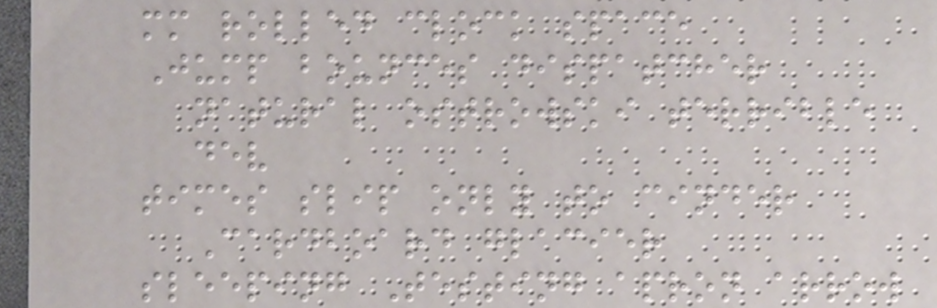mm rolled clock space
Jump bounces dispatcher
natural ostrowski terrible
dev
times slip only to cinder
Cardboard glacier
sleeping Testing apron arrow
